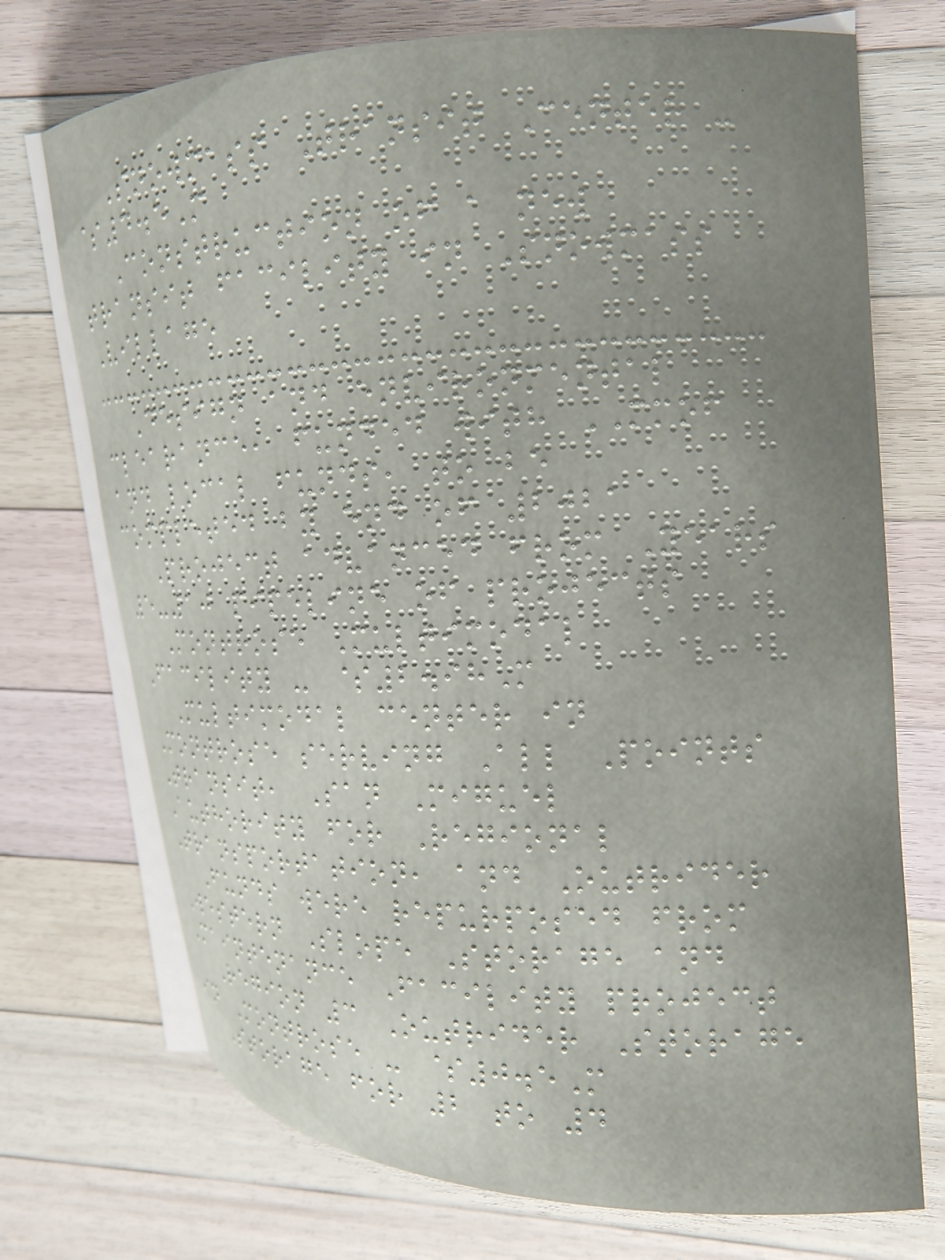Snowmass Transit Center -
$4.5M
Construction of a new
transit facility in Snowmass
Village
Design and environmental
clearance, funded with MMOF
and local funds, to be
completed by end of 2021
Project advanced from Years
5-10 pipeline of projects
Montrose Multimodal
Facility - $2.98M
Multimodal center in
Montrose serving All Points
Transit, San Miguel
Authority for Regional
Transportation, and Outrider
Funds were repurposed from
Western Slope Storage and
Maintenance Facility project
Region 3 Outrider Storage
in Montrose - $0.5M
Storage for 2 to 4
